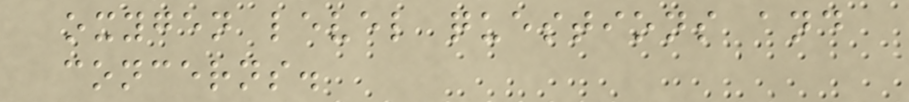oxygen level questions and
concerns.
